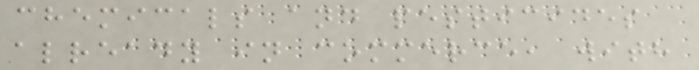chemicals and pesticides
already in commerce, with
